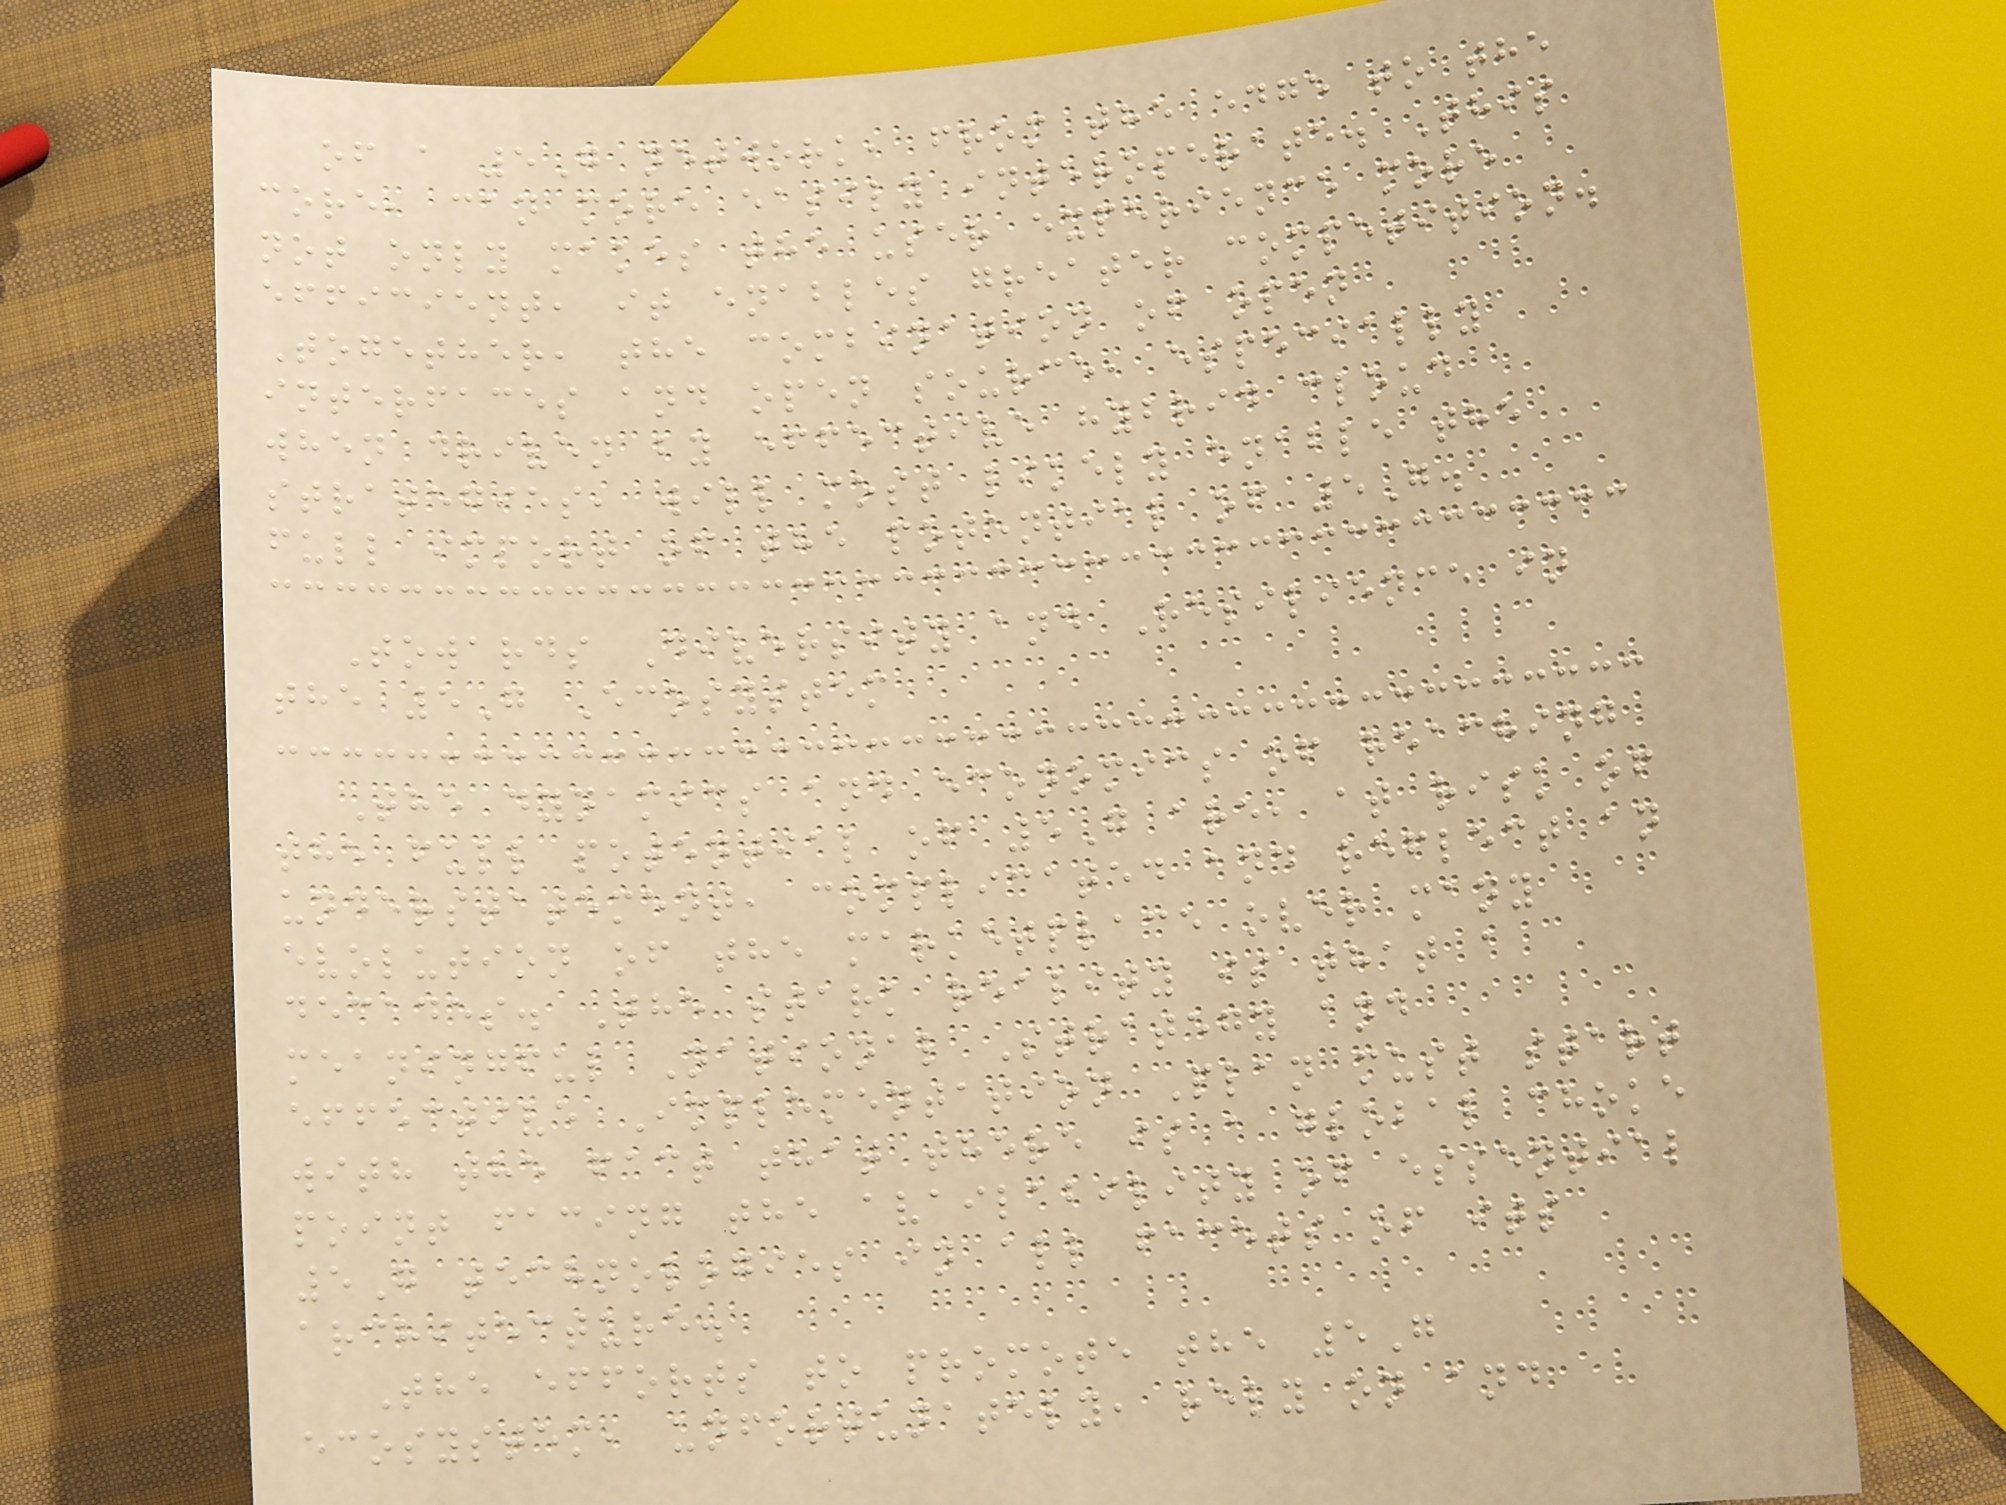of a 5G network, from the edge to the
core, can more easily interoperate. This
not only makes the user experience more
efficient, it enables greater competition.
Together, the combination of open
interfaces and open source, especially
when driven by effective hybrid cloud
strategies, will most likely enable the
full import of the potential of 5G.
Towards Diversity and Resilience in
the 5G Ecosystem
The dynamics and economics of reaching
the full potential of 5G are, at risk of
understatement, complicated and reflect an
evolution of the marketplace over many
decades. The stark reality is that a
meaningful National Strategy and
effective Implementation Plan must start
with the fact that there is a global choke
point facing the availability of essential
5G technologies in all facets of its
architecture.
The efforts to promote the 5G
ecosystem, unfortunately, rely on and
